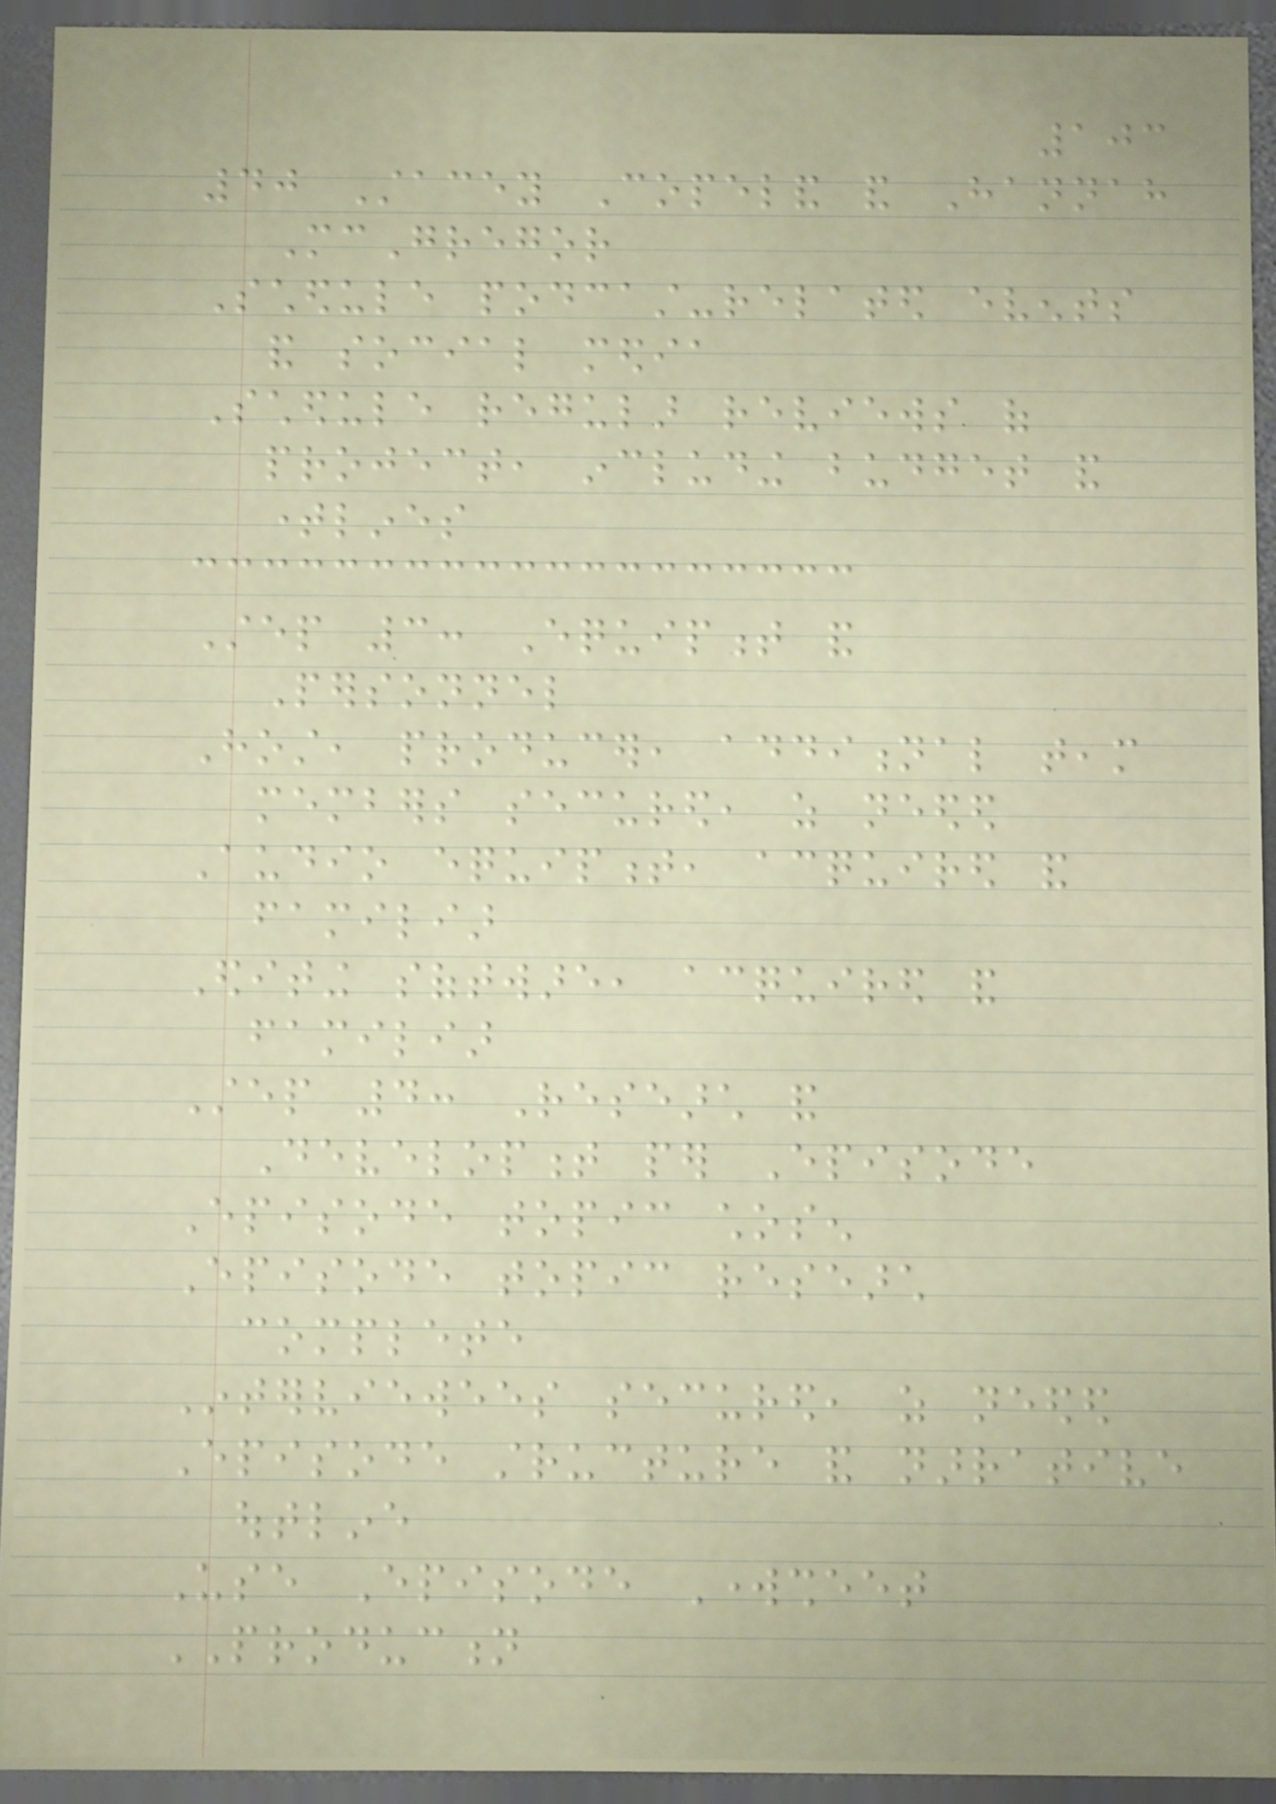103
40 Stacey Copeland and Hannah
McGregor
Schedule podcast-related events
and social media
Schedule regular reviews of
project, including budget and
timelines
Step 3: Equipment and
Personnel
Host, producer, additional team
members secured, as needed
Audio equipment, acquired and
familiar
Editing software, acquired and
familiar
Step 4: Research and
Development per Episode
Episode topic chosen
Episode topic research
complete
Interviewees secured, as needed
Episode structure and narrative
outline
Use Episode Worksheet
PRODUCTION
